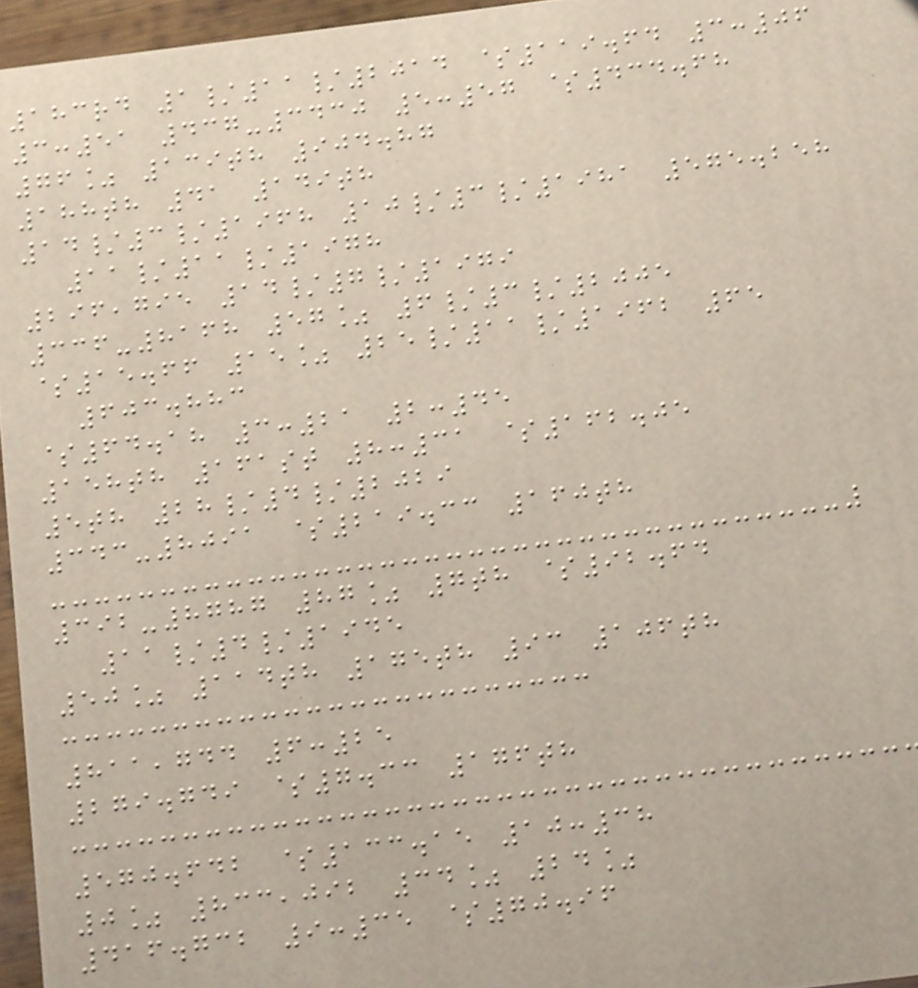183rd 1/11/2014 $119.64 3:06
3:51 437-3430 5:57 $434.68
76% 139th 904.87
188th 41 149th
14/3/1968 10/3/1981 575.258
11/11/1978
296,795 14/7/1979
336-8168 57% 6/3/2005
$15.66 15% 25/11/1962 65
603.883
$64.18 3:21 2:45
158th 161st 8:31 $162.05
5th 28/4/2029
343-8091 $219.33 160th
392-8787 87% 7th $92.64
11/4/1945
50% 114th 175th 93 106th
811,744 6:25
279.749 $7.33 176th
570.642 $133.15 10:38
0% 833,092 34% 24%
416.732 9:35 $70.96
